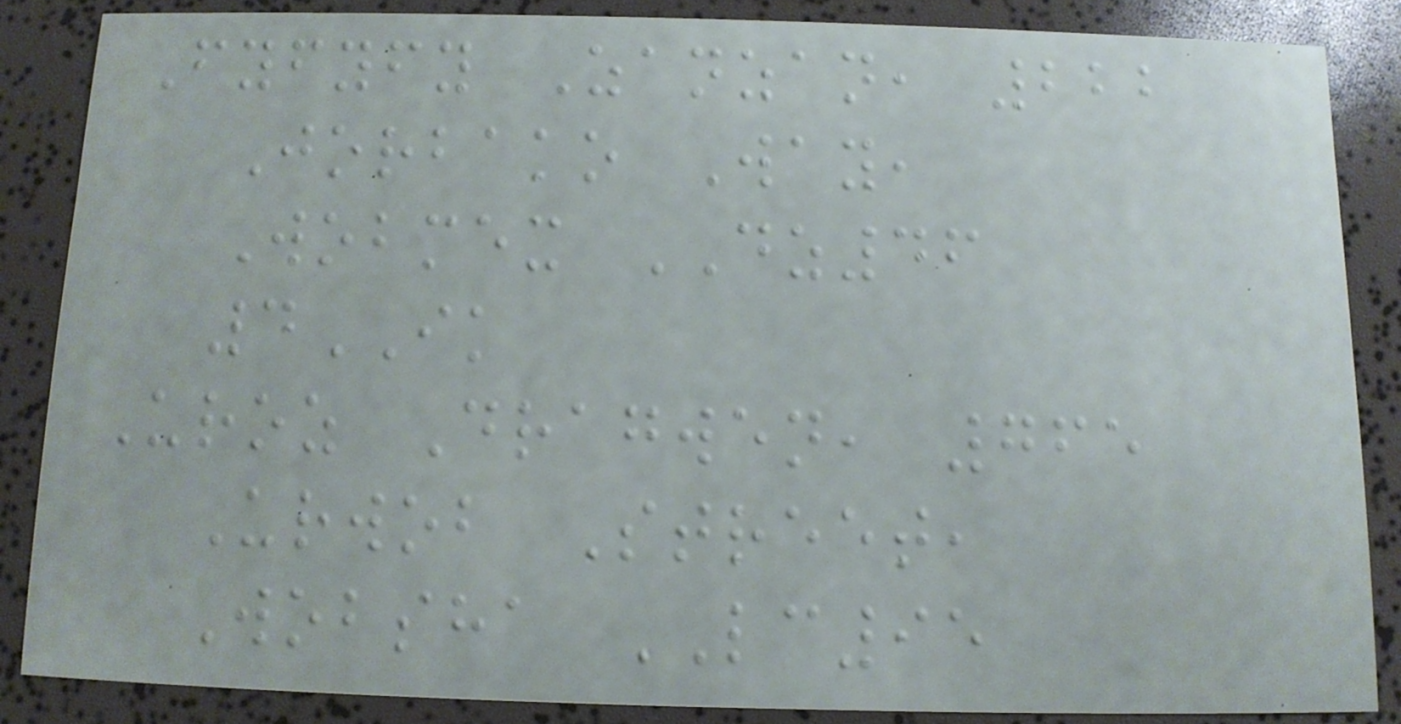Fyfyfy Zanzan, 222
Jorbako Way,
Wobmex DZ46
4IK
Uroz Dragwen, 765
Urwob Street,
Wobsha LC95
